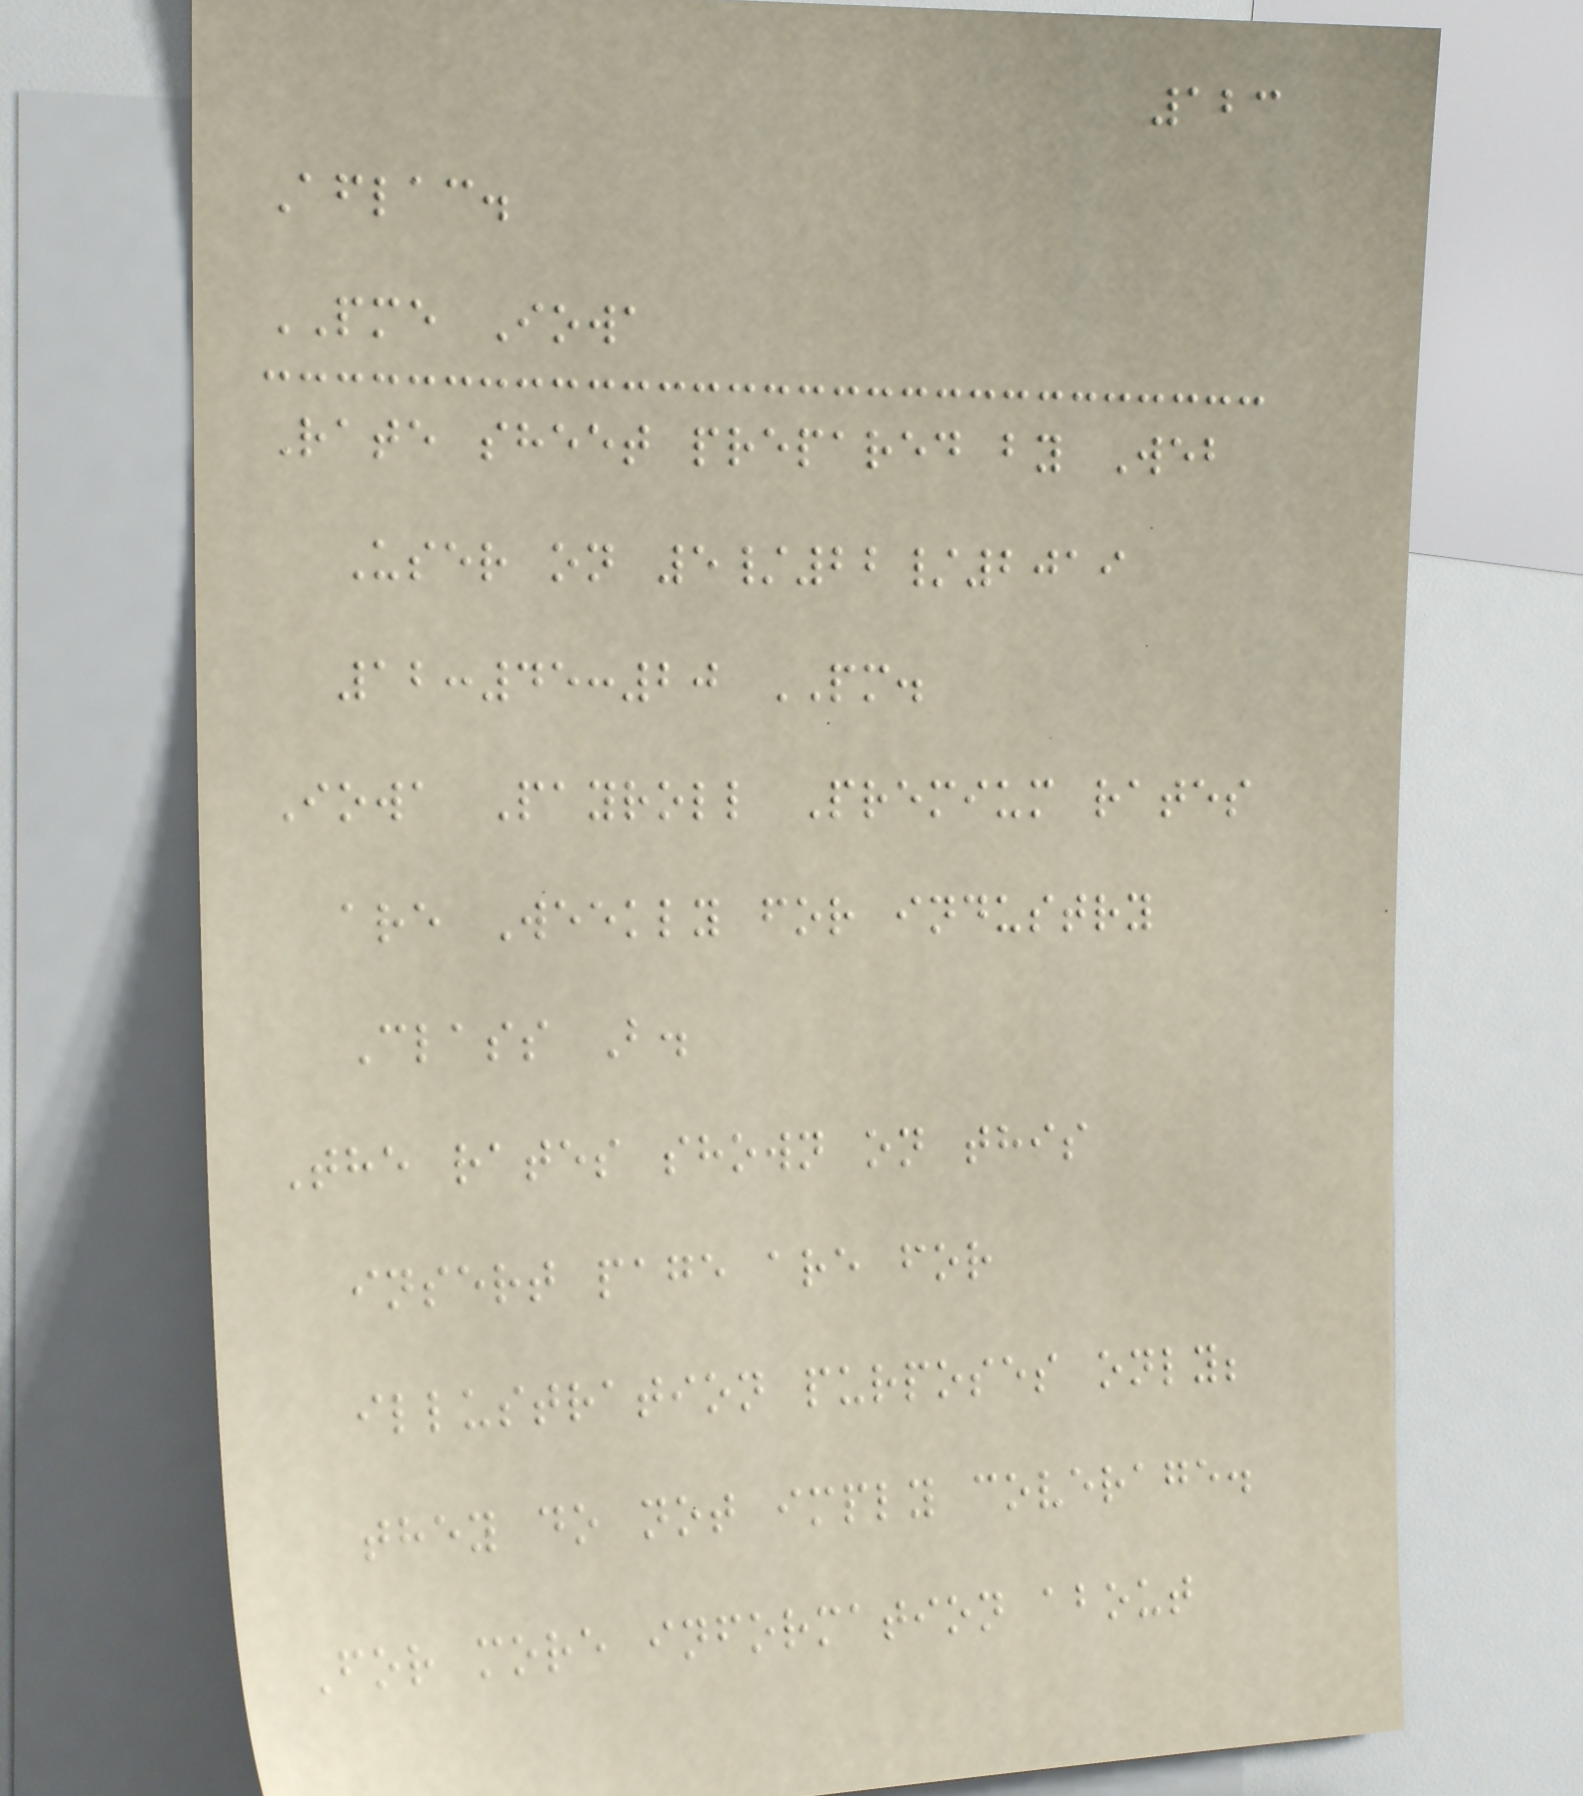123
Aflac.
PME Iowa
Rate sheet prepared by Web
User on 5/22/2019
12:45:20 PM.
Iowa Payroll Premium rates
are Weekly for industry
Class B.
The rates shown on this
insert page are for
illustration purposes only;
they do not imply coverage.
For more information about
